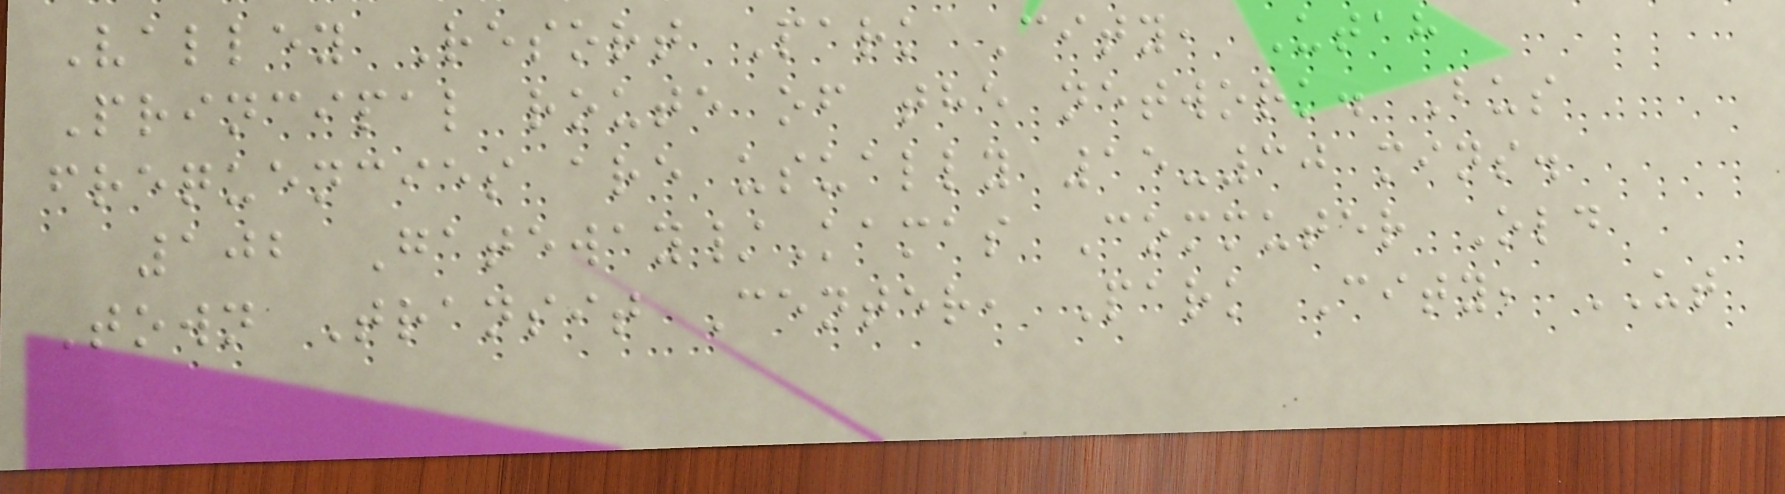Valley Resort Park City, Utah
Principal route of the network. Bus
frequencies are usually 15-30 mins.
102 Gateway/Kamas Commuter Old
Town Transit Center, Park City, UT
